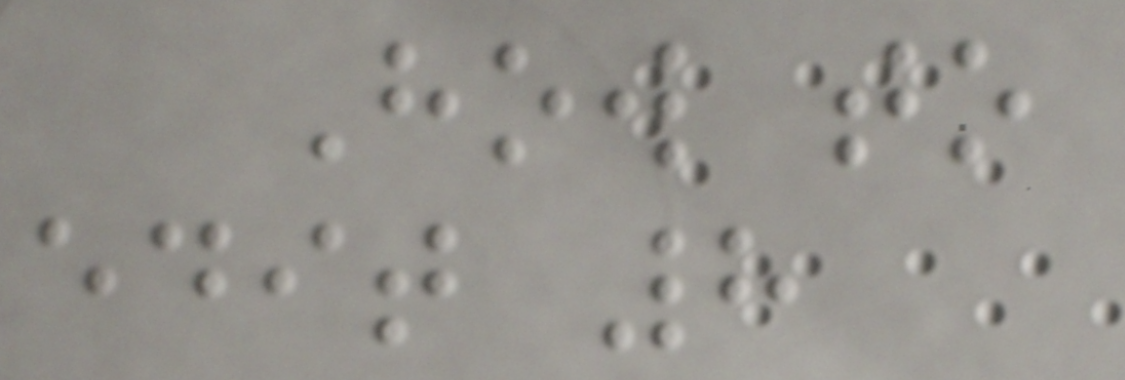How to
edit 8
